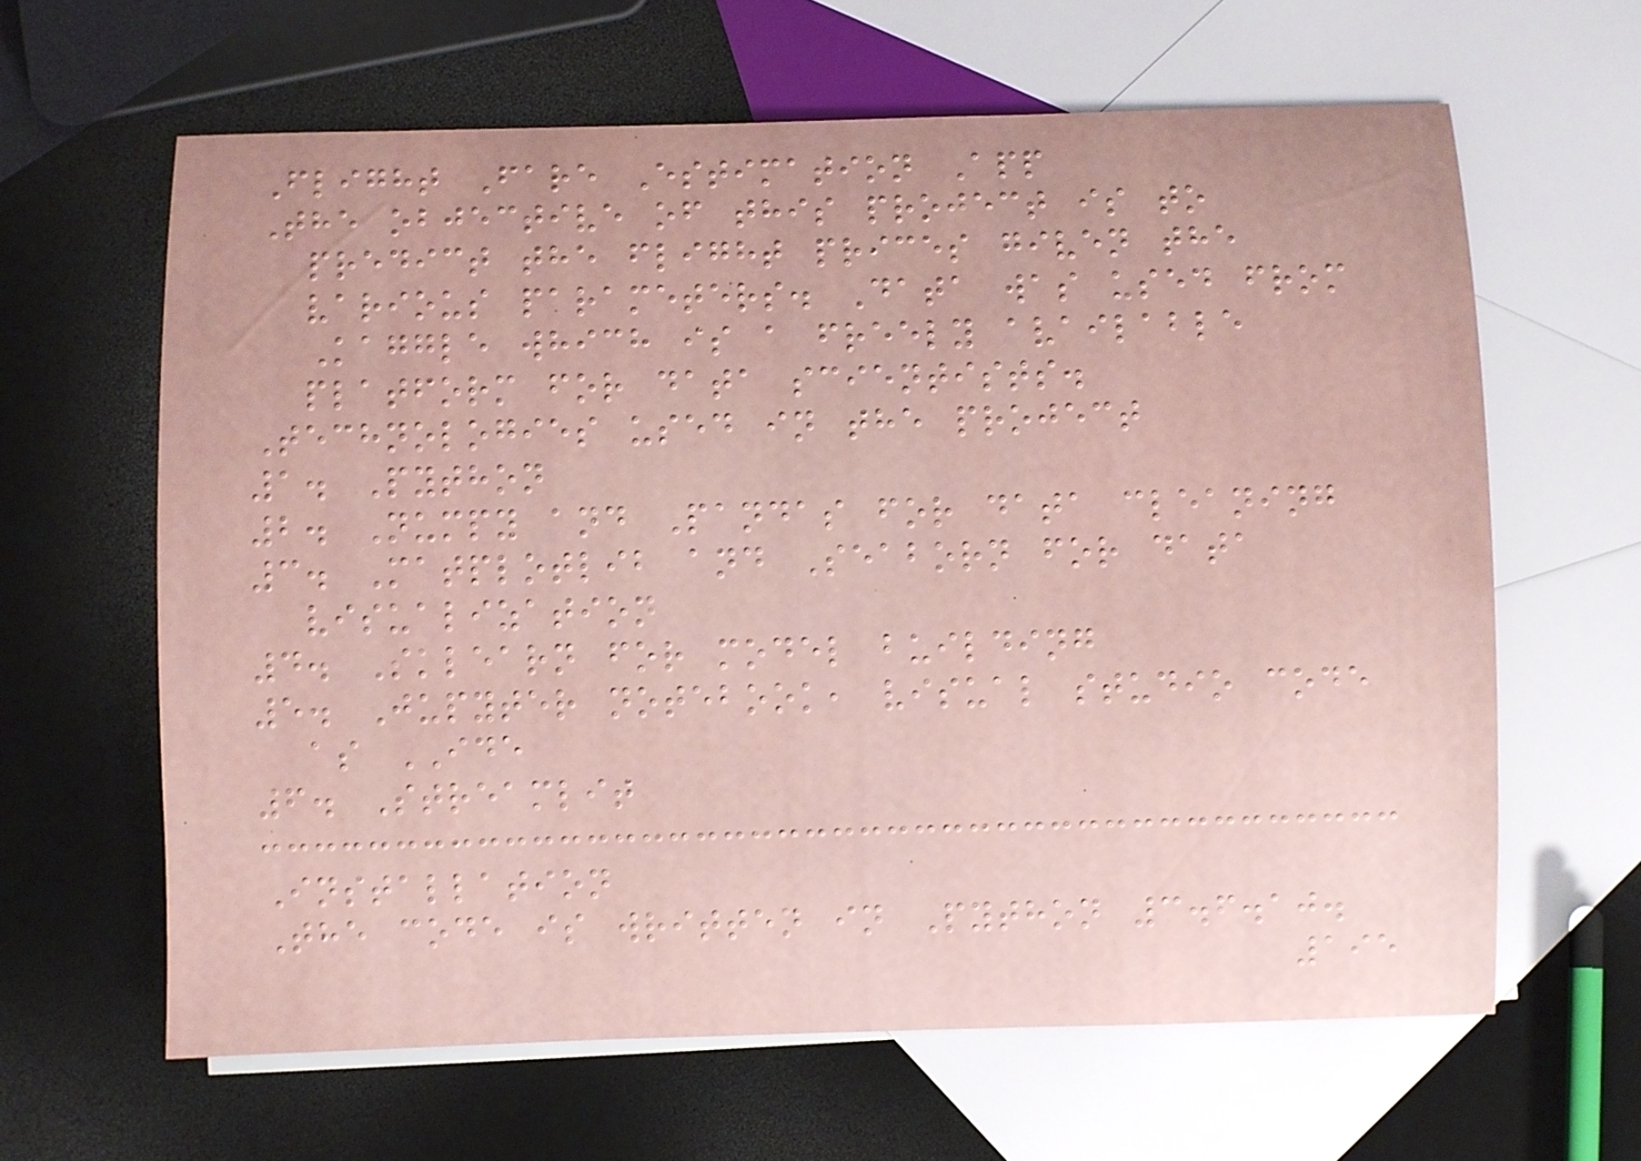Flight Fare Estimation App
The objective of this project is to
predict the flight prices given the
various parameters. Data was used from
Kaggle which is a freely available
platform for data scientists.
Technologies used in the project
1. Python
2. Numpy and Pandas for data cleaning
3. Matplotlib and Seaborn for data
visualization
4. Sklearn for model building
5. Jupyter notebook, visual studio code
as IDE
6. Streamlit
Installation
The code is written in Python 3.6.10.
195
